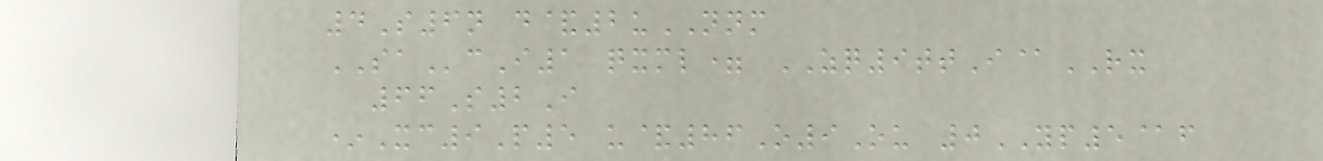4S6n d&2uNNM
SAcI1 qxml= ZQ9ttI@RX
66S2I
*Xc9P5 u&86O9Ou 0YP5@f
